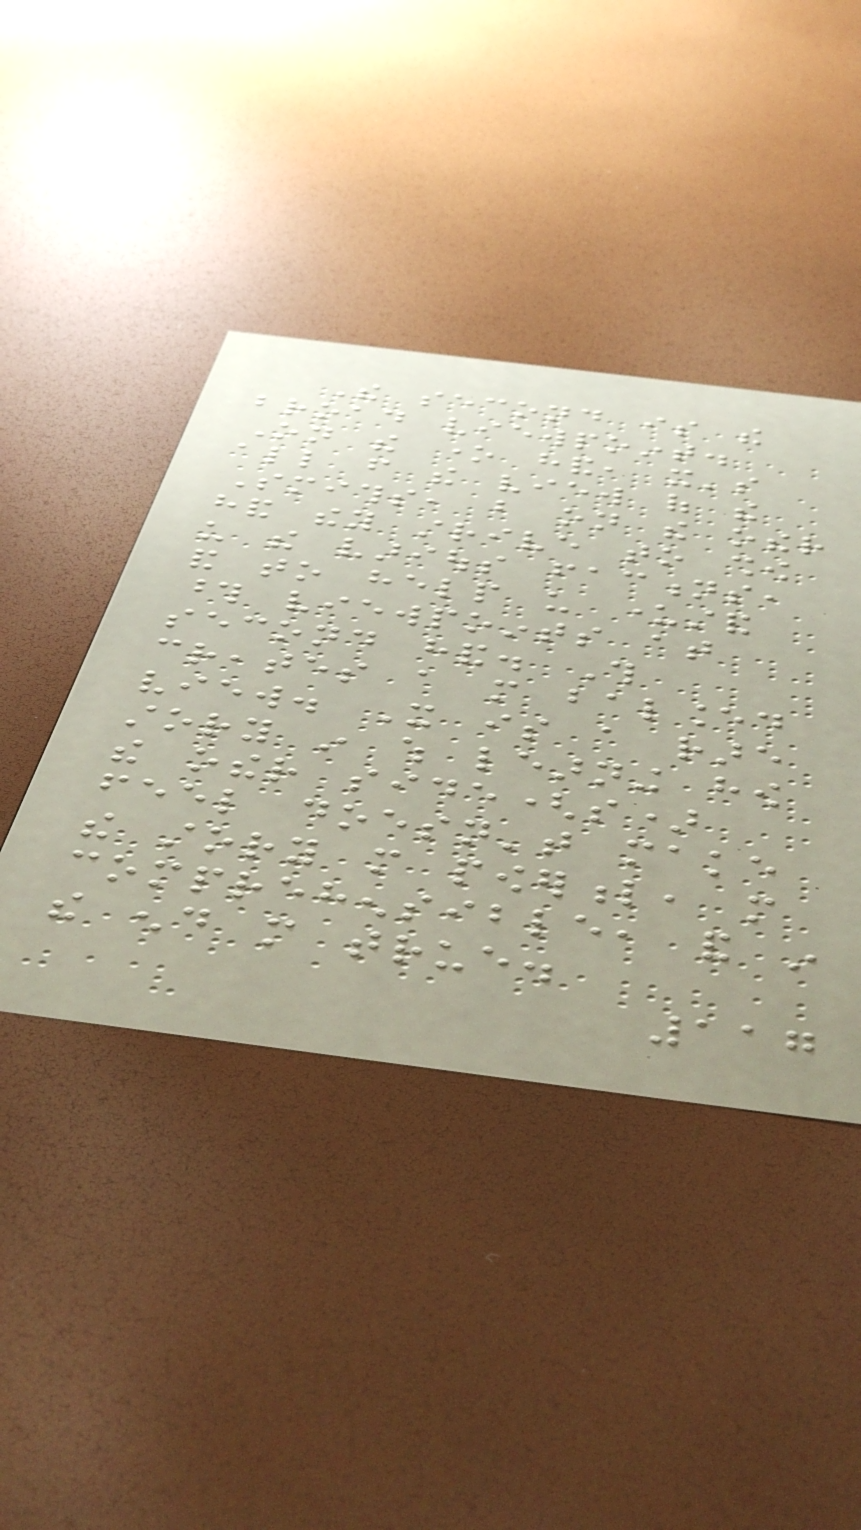The second is the
broad viewpoint.
On the one hand, it's
all from the view of the
Smiths, but on the other
hand they strive to show
us the various factions,
and to help us understand
those viewpoints at
second hand. This
creates a more balanced
view. It is a rare
story in which learning how
the other side(s)
feel doesn't make
the story more powerful, more
comprehensible, and in
the end more true.
117
